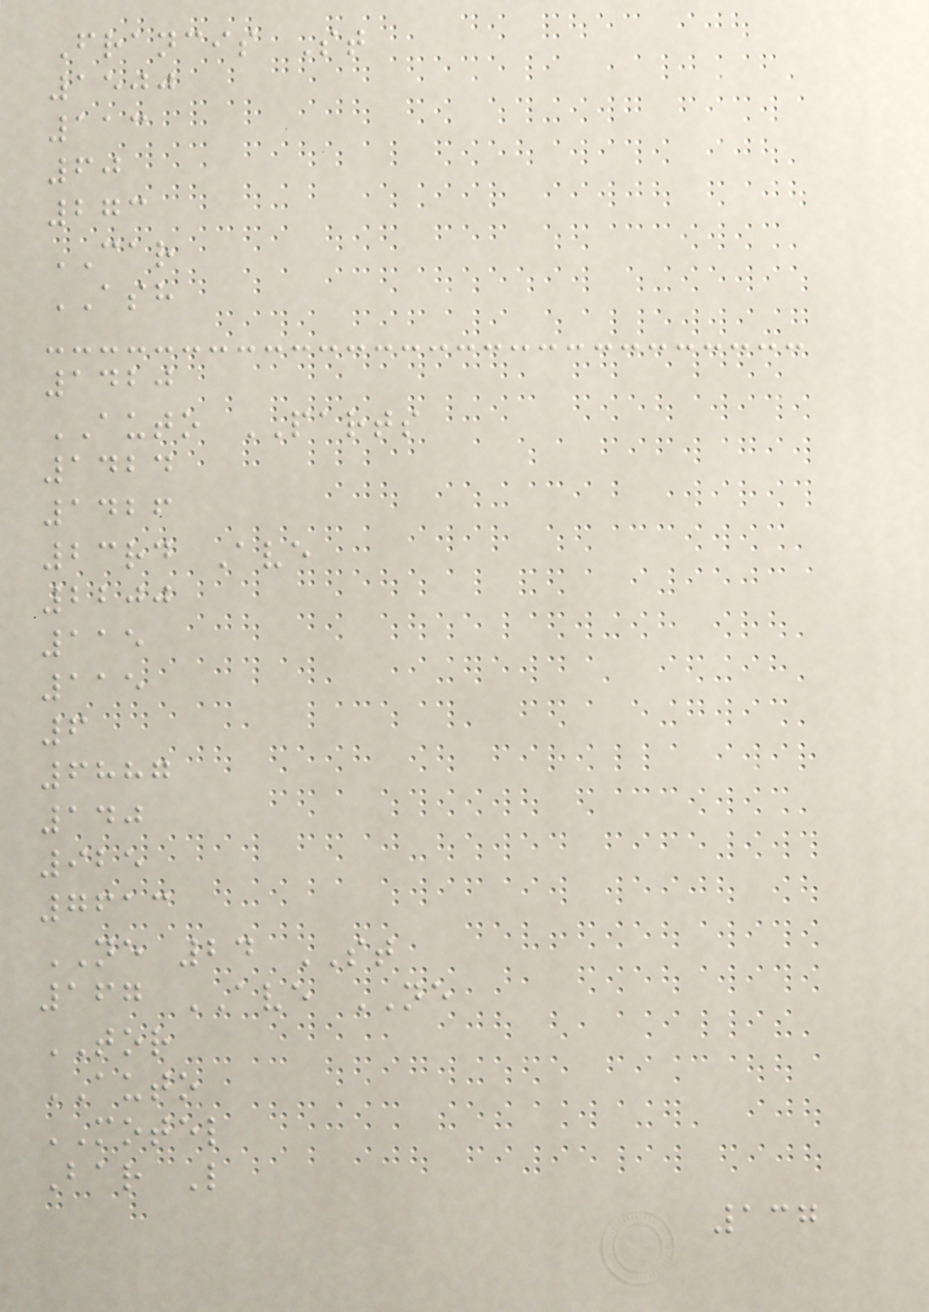Francis St
1500
113
60
273
CAR
ASH
1420
AUTO PARTS
1424
1426
23rd Ave
2200
115
115
6
6887
140
925
7613
NE 24 ST
167 AVE NE
TOR
AUTO
MOTEL
Bar L
137
